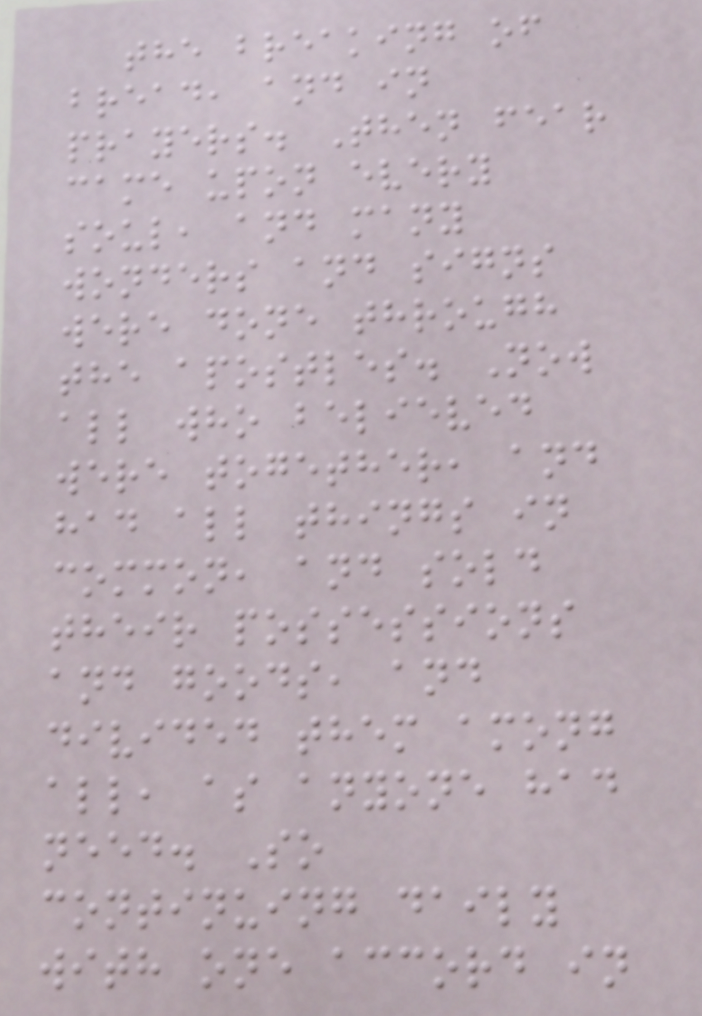the breaking of
bread, and in
prayers. Then fear
came upon every
soul, and many
wonders and signs
were done through
the apostles. Now
all who believed
were together, and
had all things in
common, and sold
their possessions
and goods, and
divided them among
all, as anyone had
need. So
continuing daily
with one accord in
